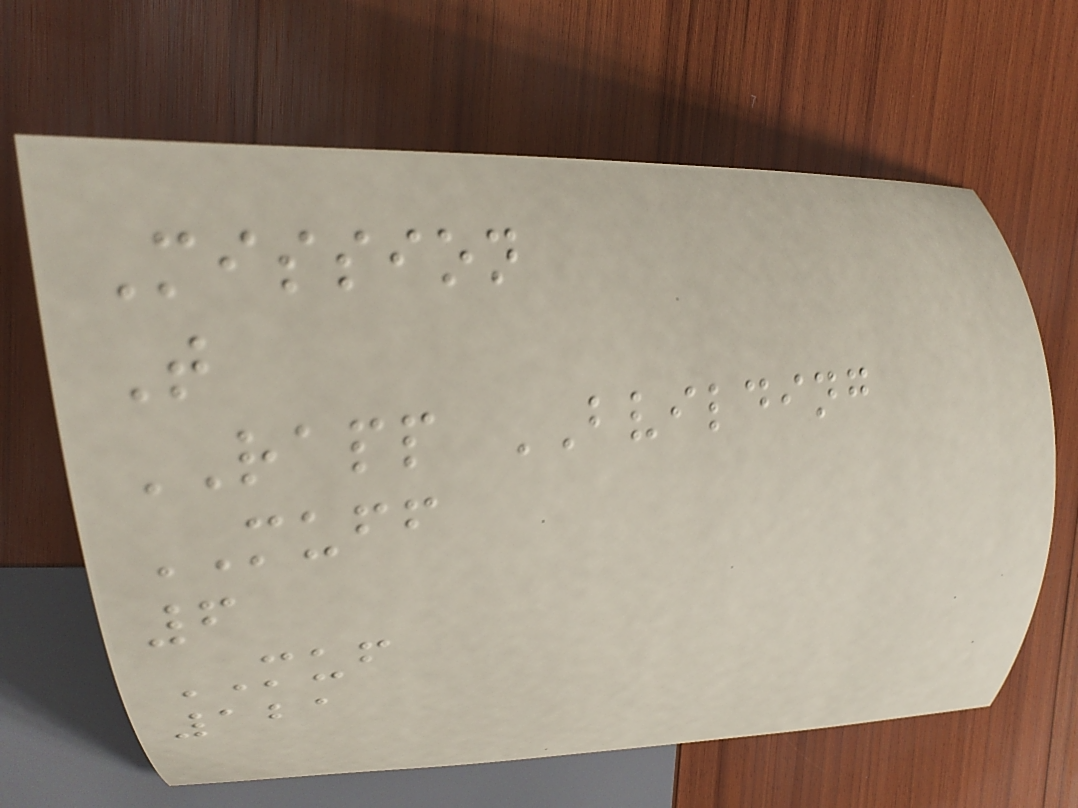Mission
T
RAPP BVILDING
MUFF
6
MUF
121
